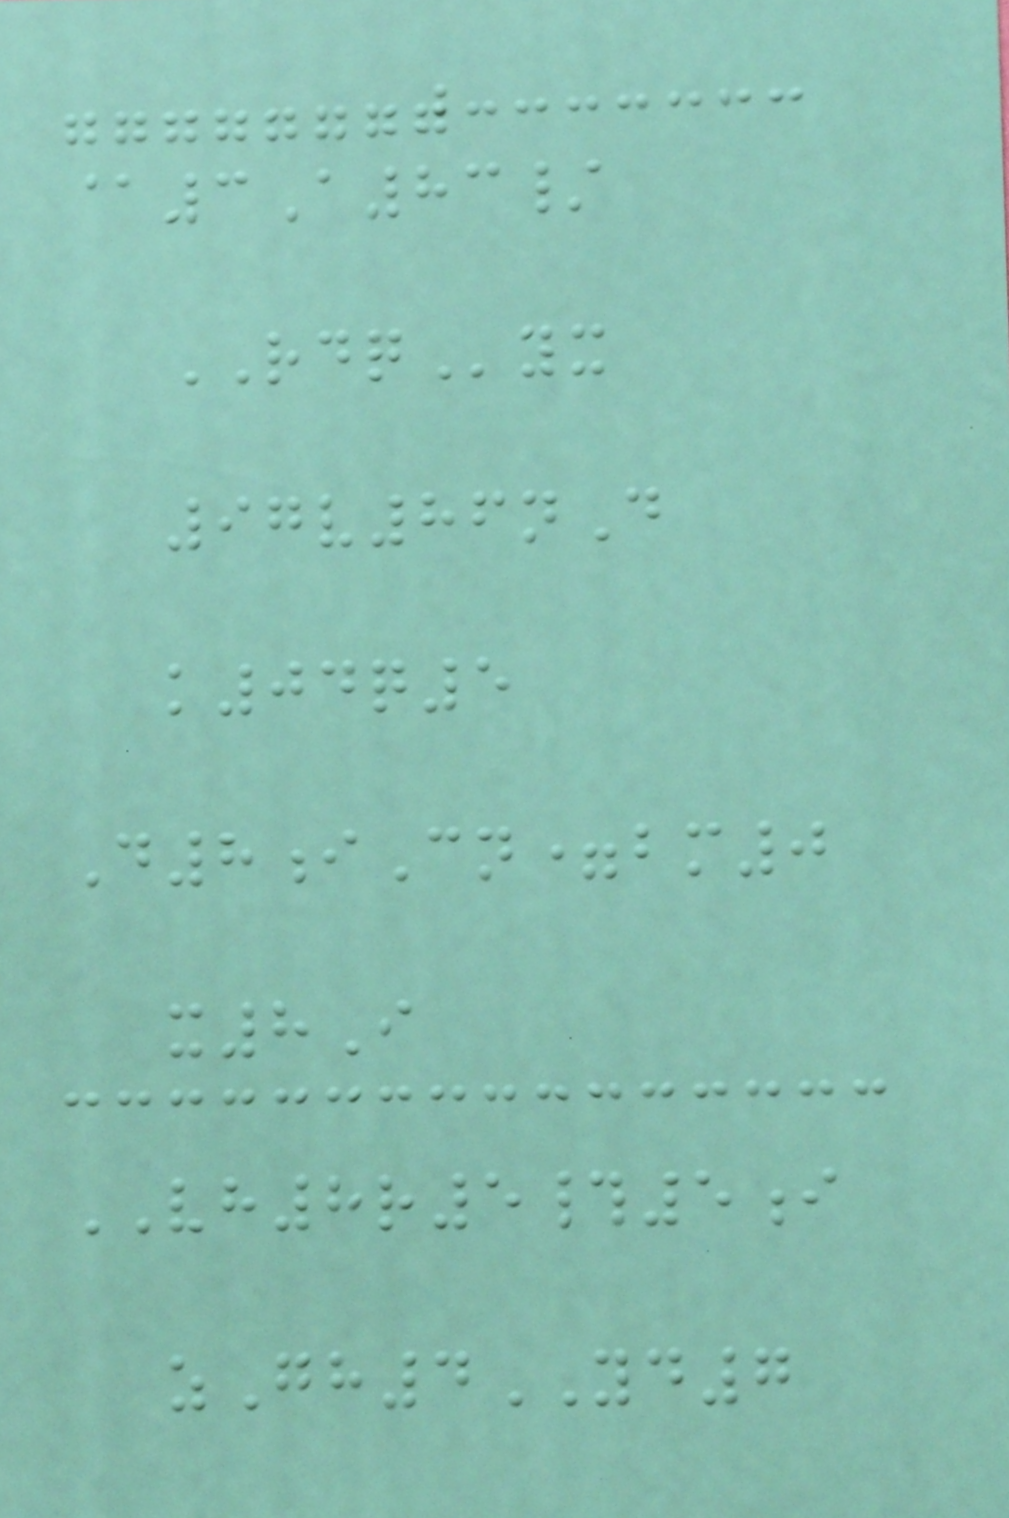@3A83/
RDQyx
97v86nD
k04q5
D8iCn=bm0
x8I
VH8r5#5i
zGh4YD7
